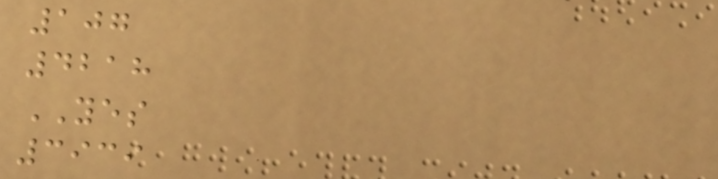107
4218
YES
3939
